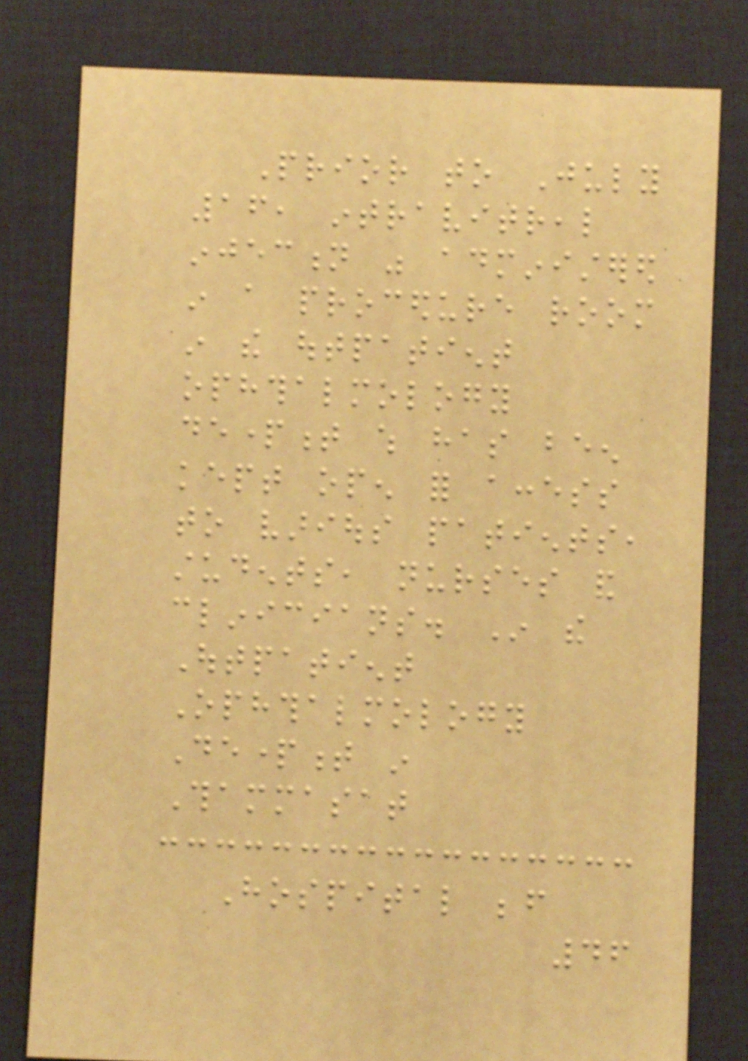Prior to July
16, intravitreal
injection was administered
in a procedure room
in the outpatient
ophthalmology
department which has been
kept open for access
to various patients,
students, nurses and
clinicians. In the
Outpatient
Ophthalmology
Department in
Thammasat
Hospital before
46
